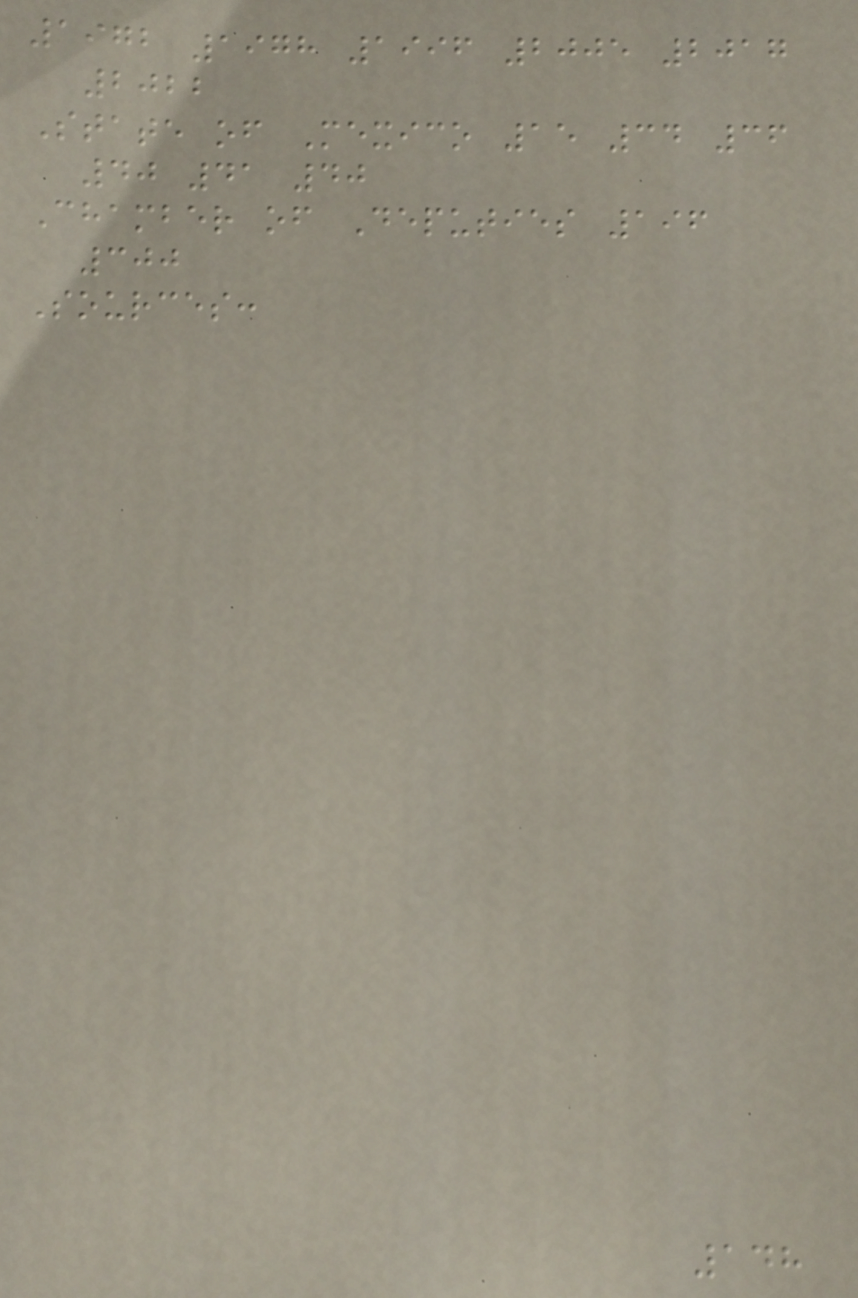1972 1978 1996 2005 2017
2022
State of Mexico 15 34 36
40 41 40
Chamber of Deputies 196
300
Sources:
148
